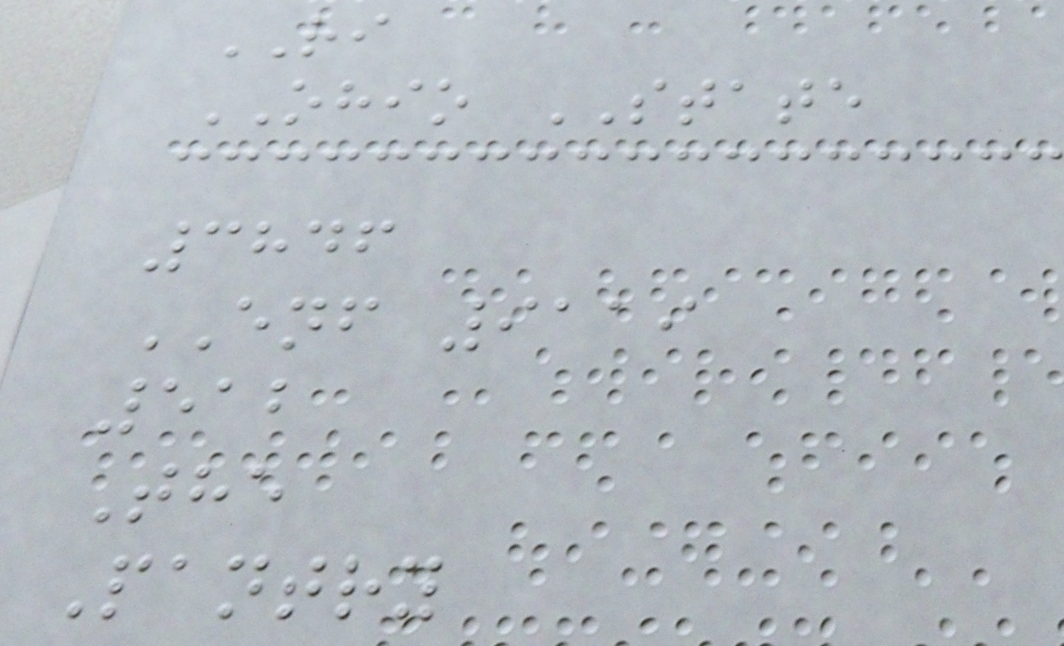RI
OHIO STATE
3846
ENF 9119
512
The
Pantry
